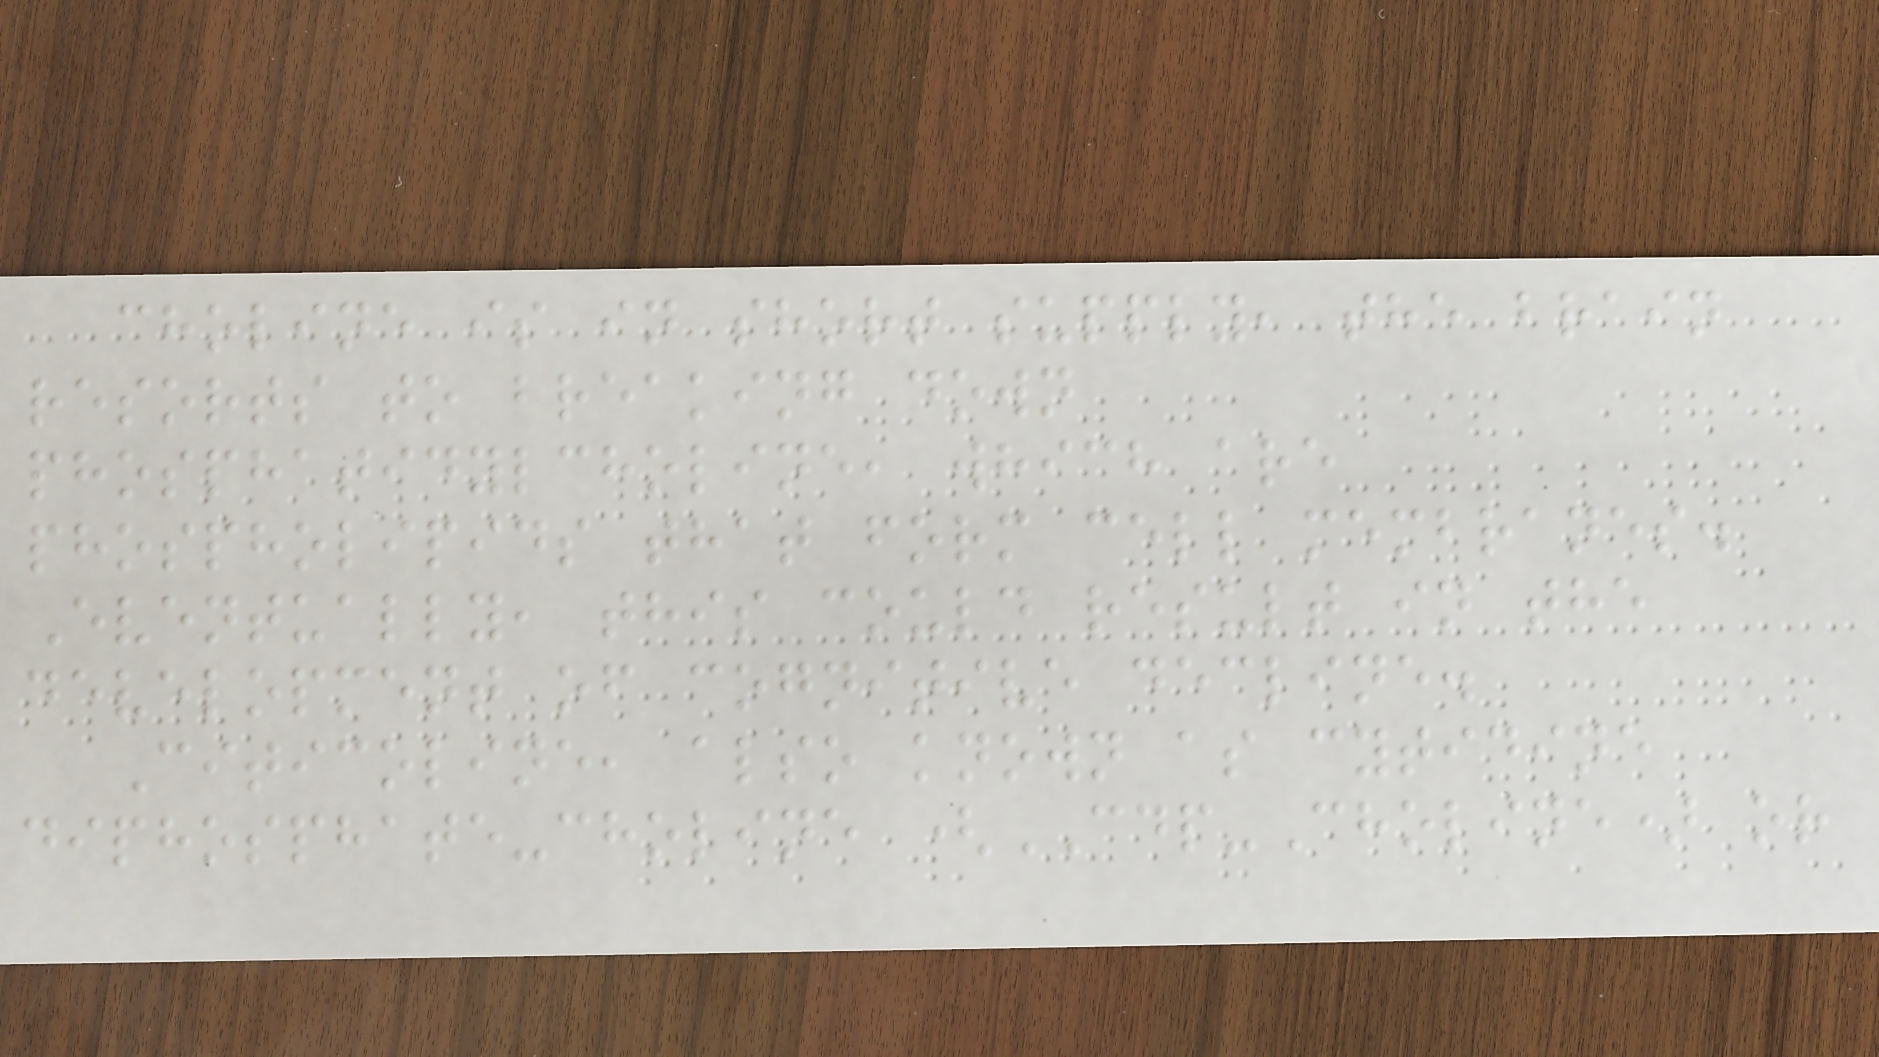choline is in short supply, the brain
resorts to breaking down
phosphatidylcholine, which are
phospholipids that form cell membranes.
Eventually, this could result in the
development of cognitive decline.
Citicoline, also known as cytidine
diphosphate-choline (CDP-Choline) or
